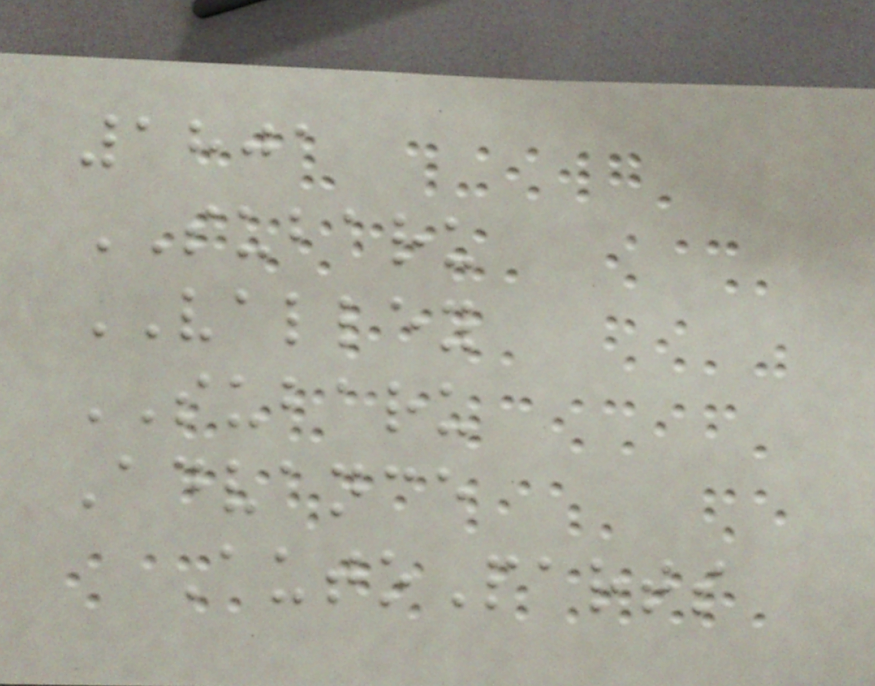1801
SUBARU
VALLEY
SUBARU
Advance
AutoParts
